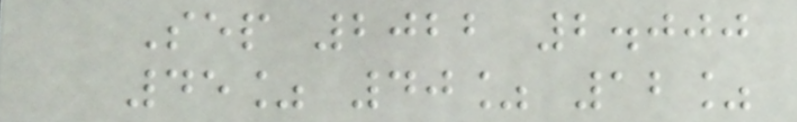Sep 2022 2.000
45% 40% 12%
